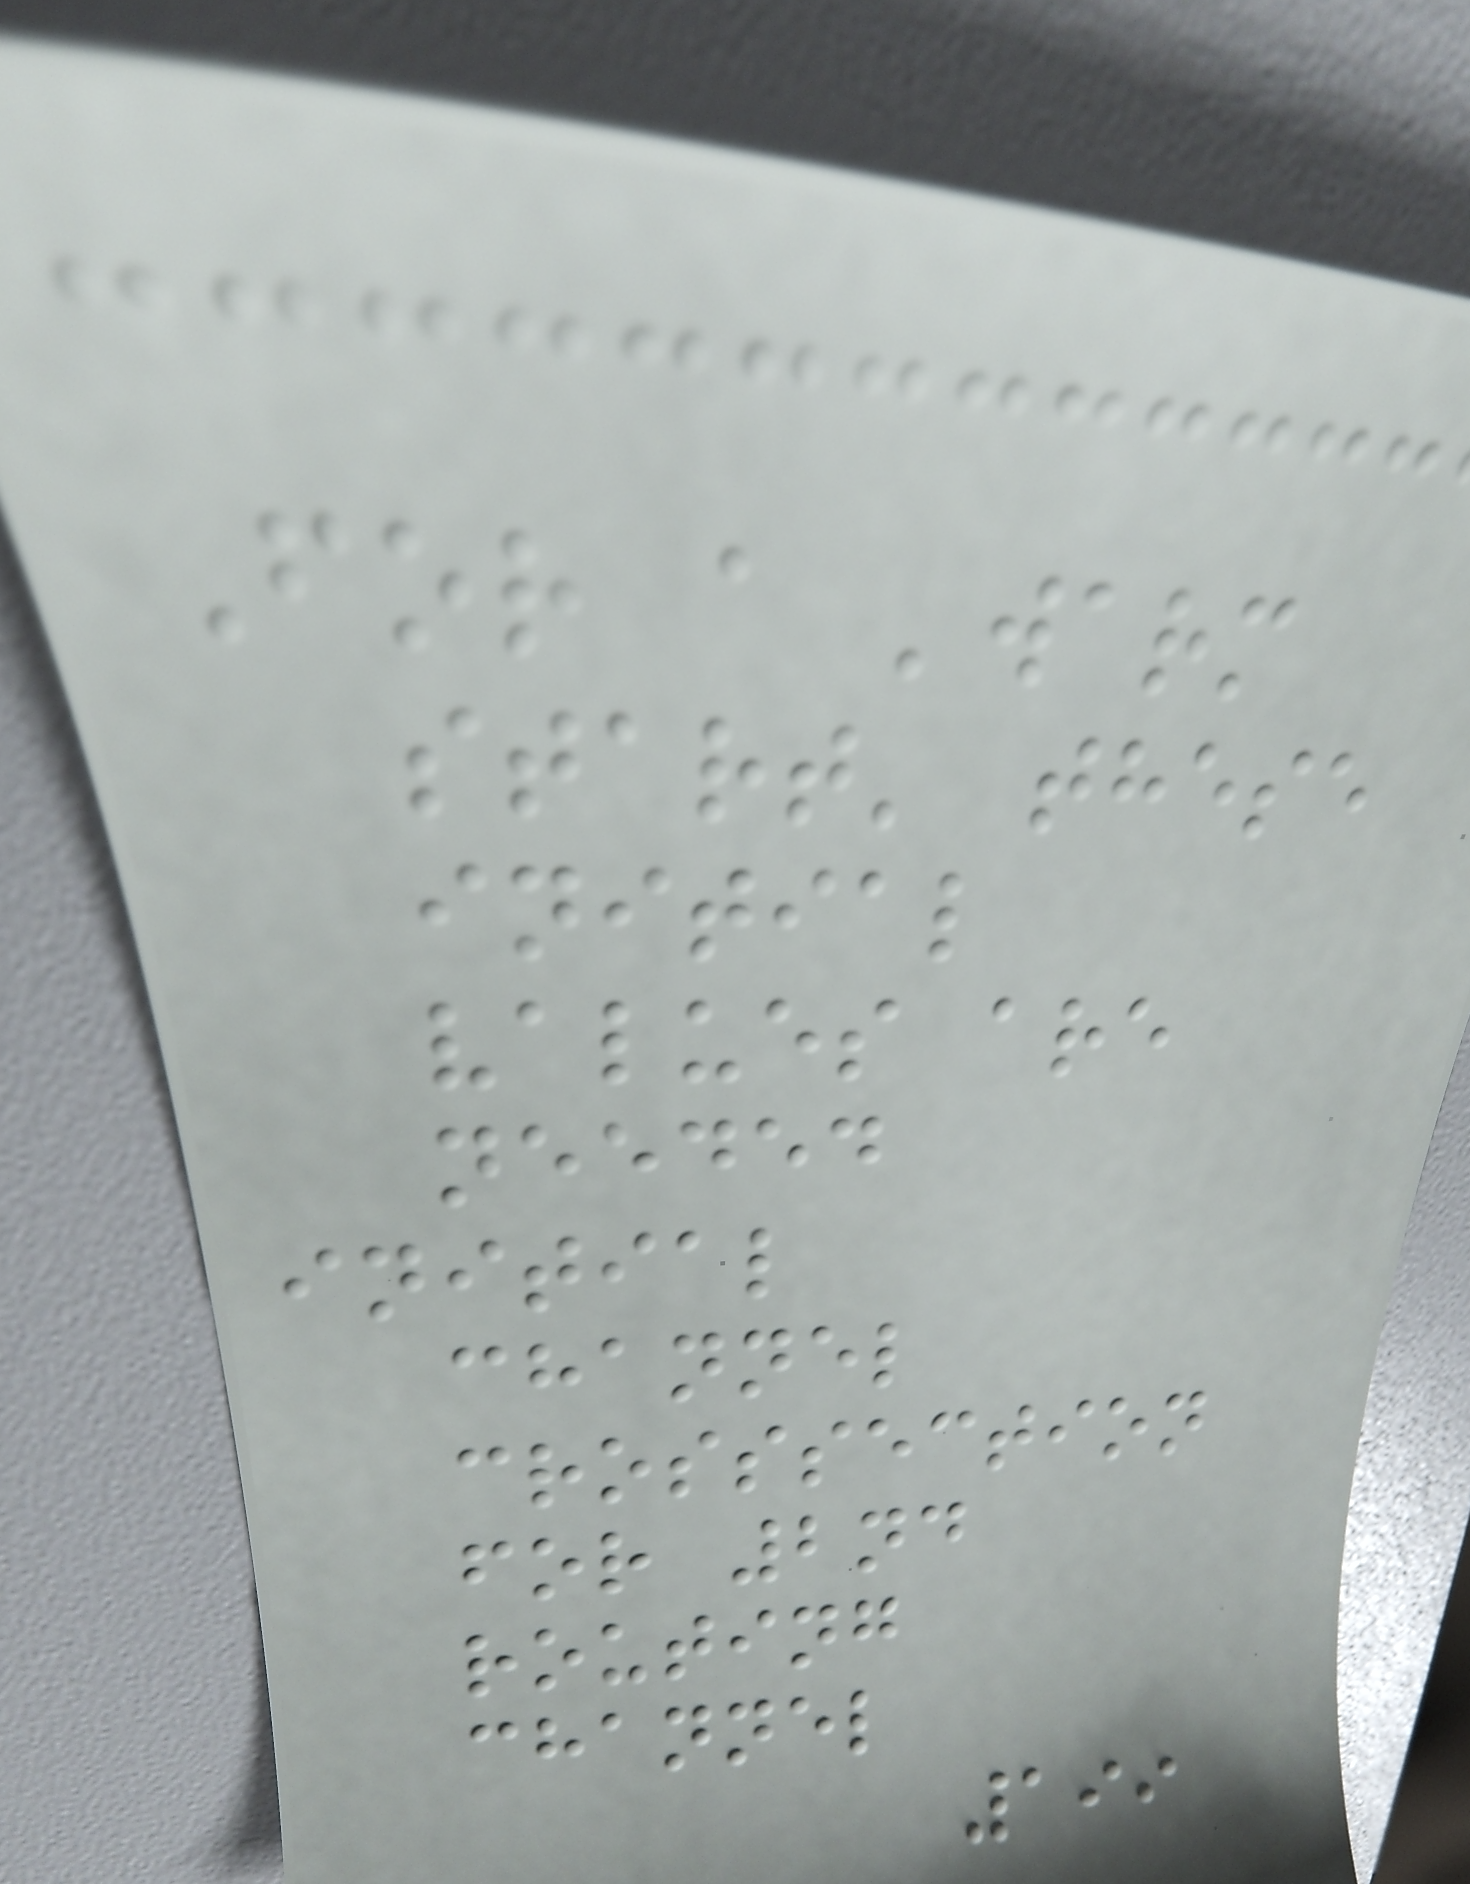For a 'warm
start' these
initial
values are
needed
initial
channel
crosssection
for 2nd
routing
channel
199
